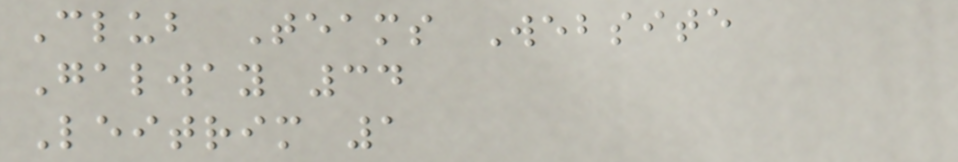Club Teams Website
Galway 34
Leitrim 1
